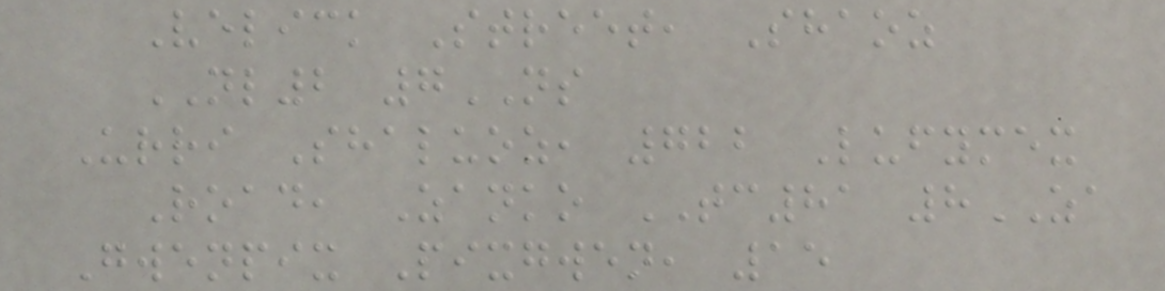Velick Street, Shaoz
NL2 7NS
Urri Shaluoz, 722 Lufymex
Road, Zanko TC81 8ZA
Gwenpix Pixgwen, 15
